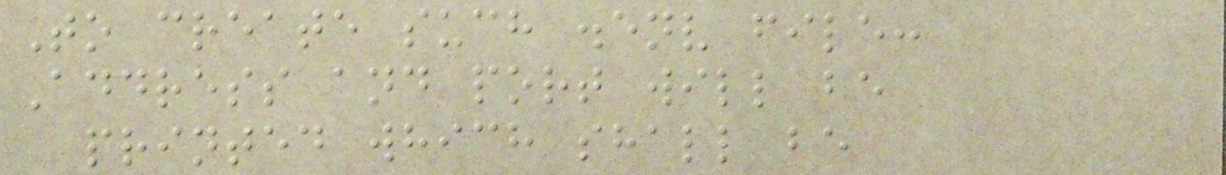To create such .env file:
Address and port will be
printed which shall be
